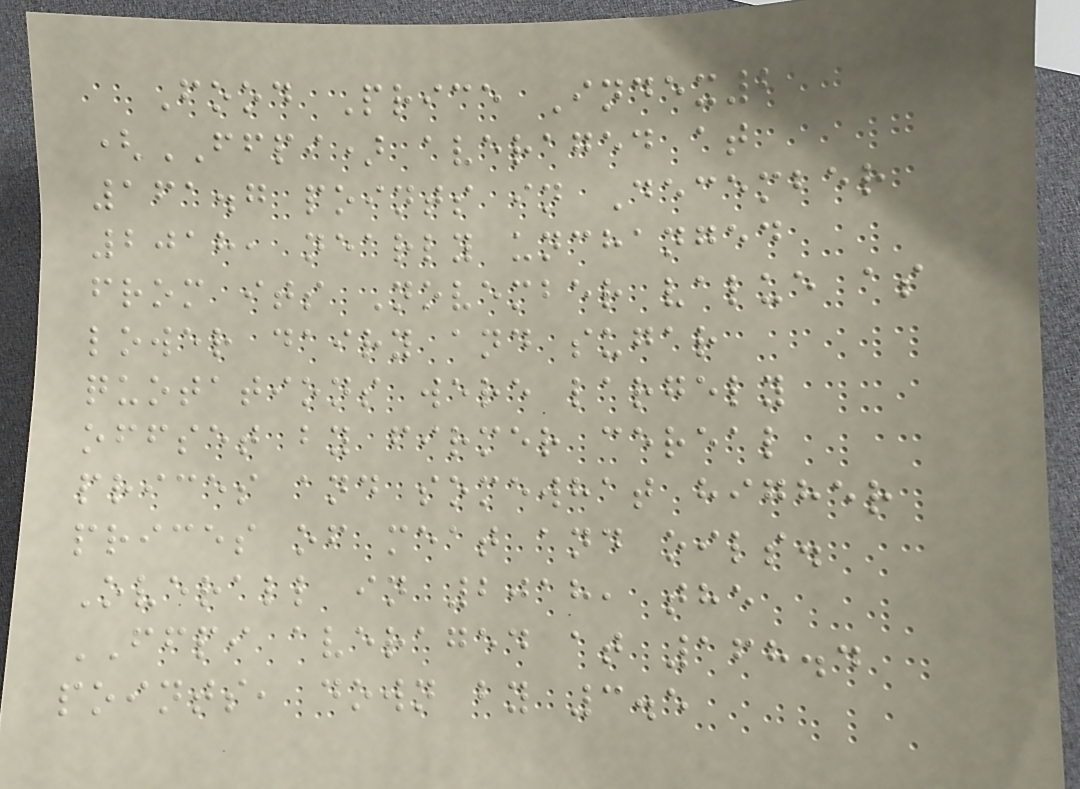Food Price Index2
(FFPI) averaged at
161.7 points in December
2018, nearly unchanged
from its November value as
lower dairy and sugar
quotations were largely
offset by firmer cereal
prices and somewhat higher
prices of meat and oils.
Overall in 2018, the
FFPI averaged at 168.4
points, down by 3.5
